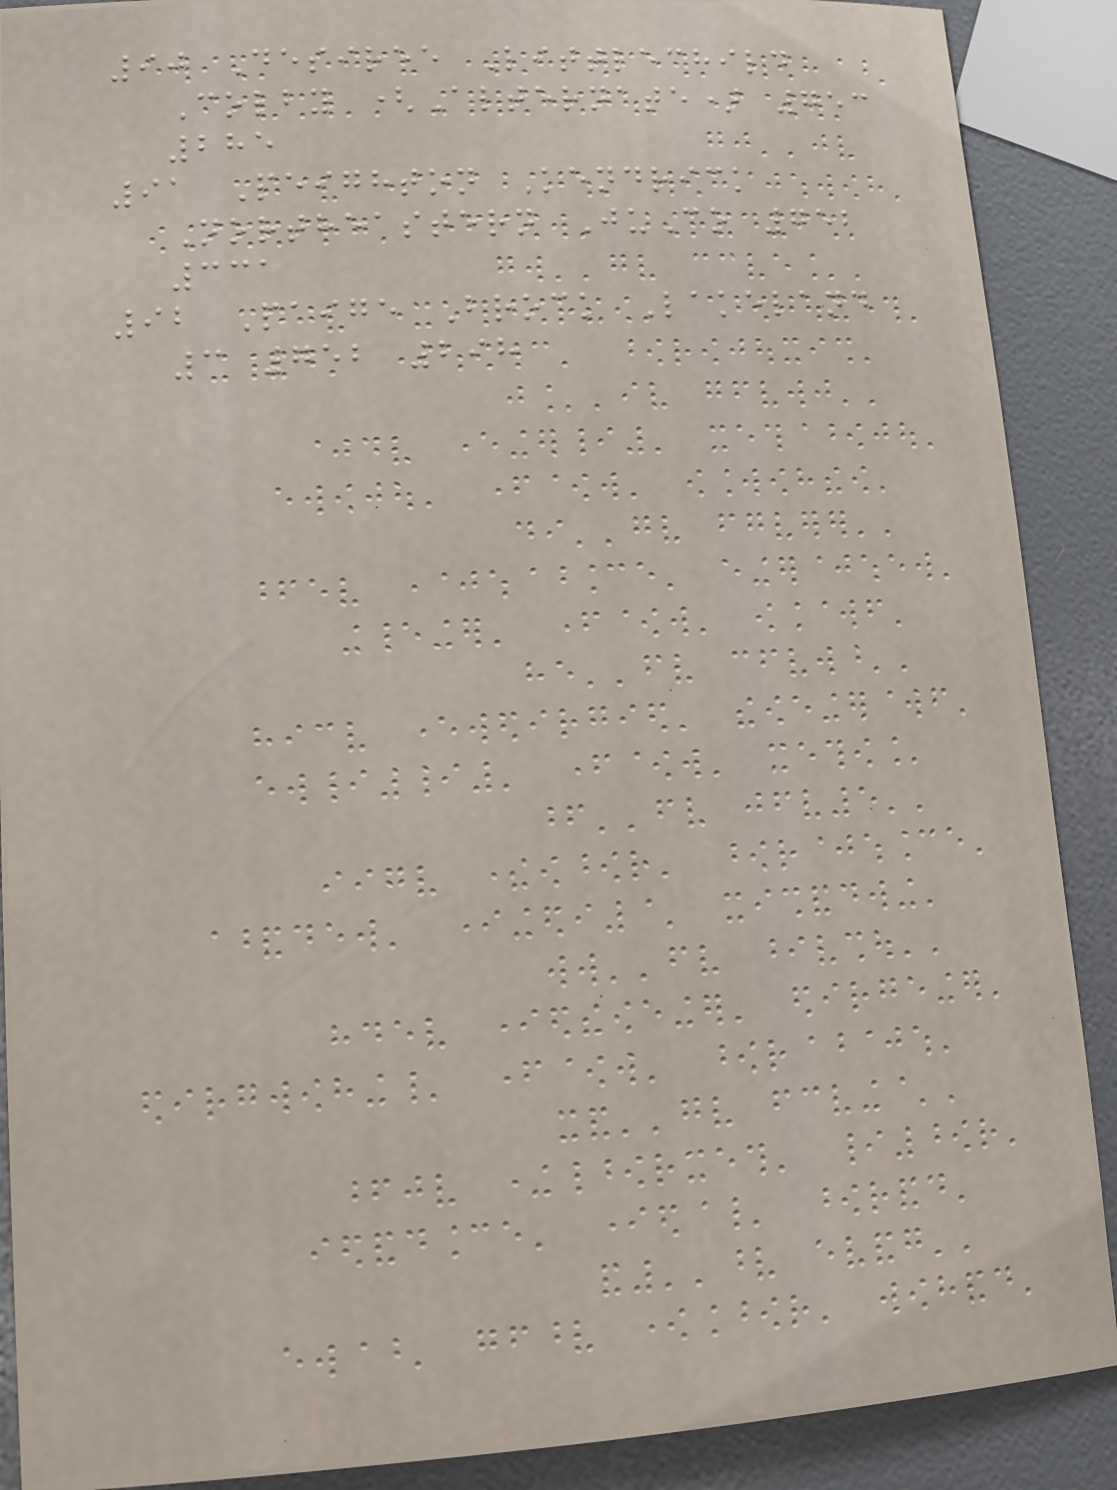90 Desiree Littlechild
Colby (Alternate) 753
285
91 Peighton Kendrick
Northeastern JuCo 752
331
92 Paige Brock Lakeland
3 752 298
